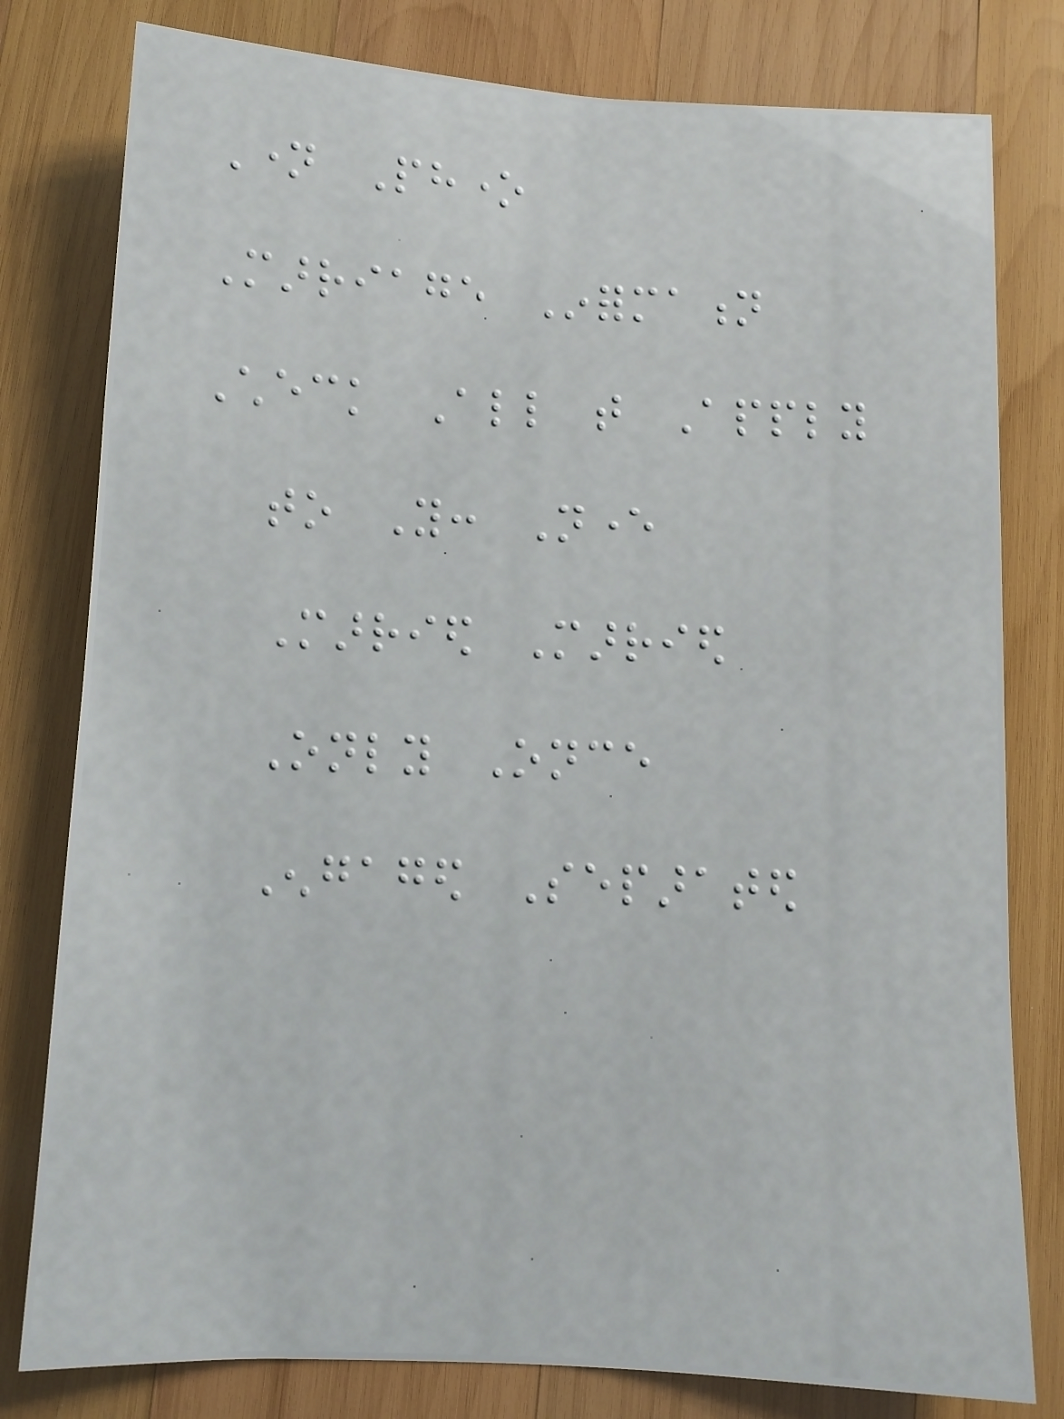Name Phone
Marriage Information
Check All that Apply
to You: Never
Married Married
Only Once
Engaged Separated
